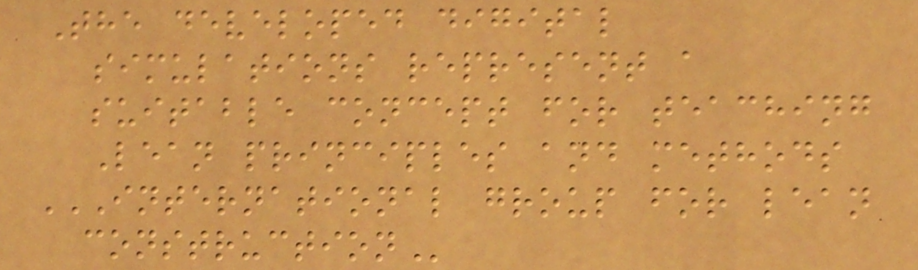The developed digital
simulations represent a
suitable concept for teaching
Lean principles and methods
INTERNATIONAL GROUP FOR LEAN
CONSTRUCTION
